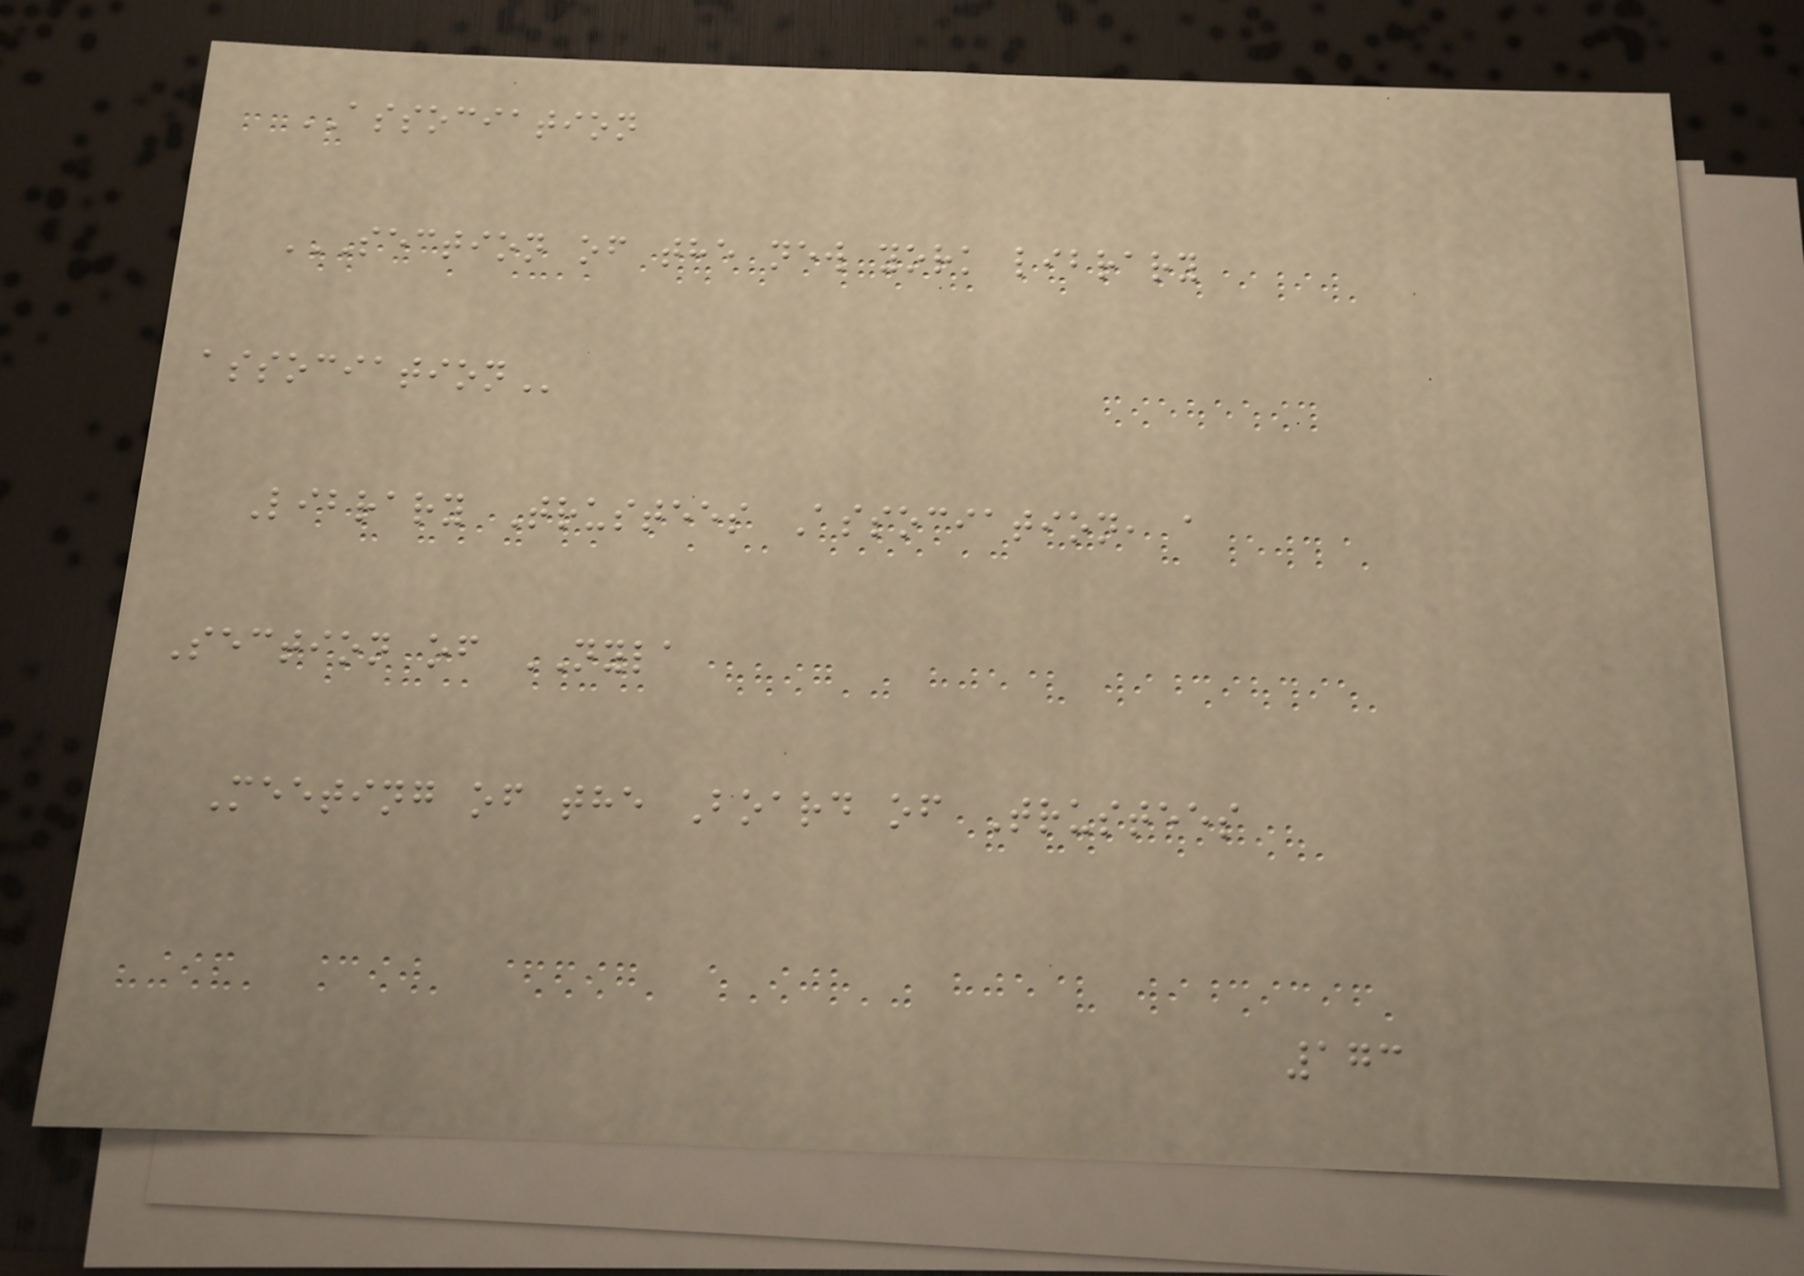ASSOCIATION
SECTION OF THE NEW YORK LIBRARY
ASSOCIATION
Library Trustees Association, a
Section of NYLA
Meeting of the Board of Trustees
173
